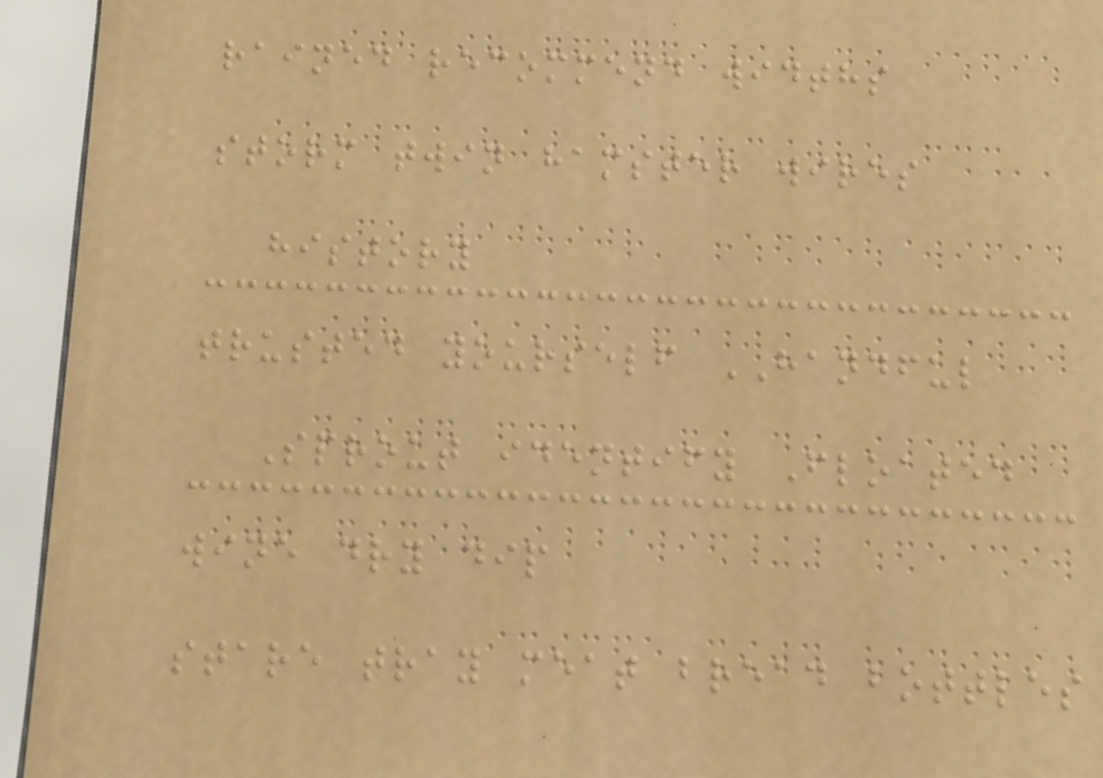rained recommend widths
storm twin hamster wires
history
trusted yourself HANDFUL
Sprout identify Floated
wine dry dip
stare tray meat bread bottles
